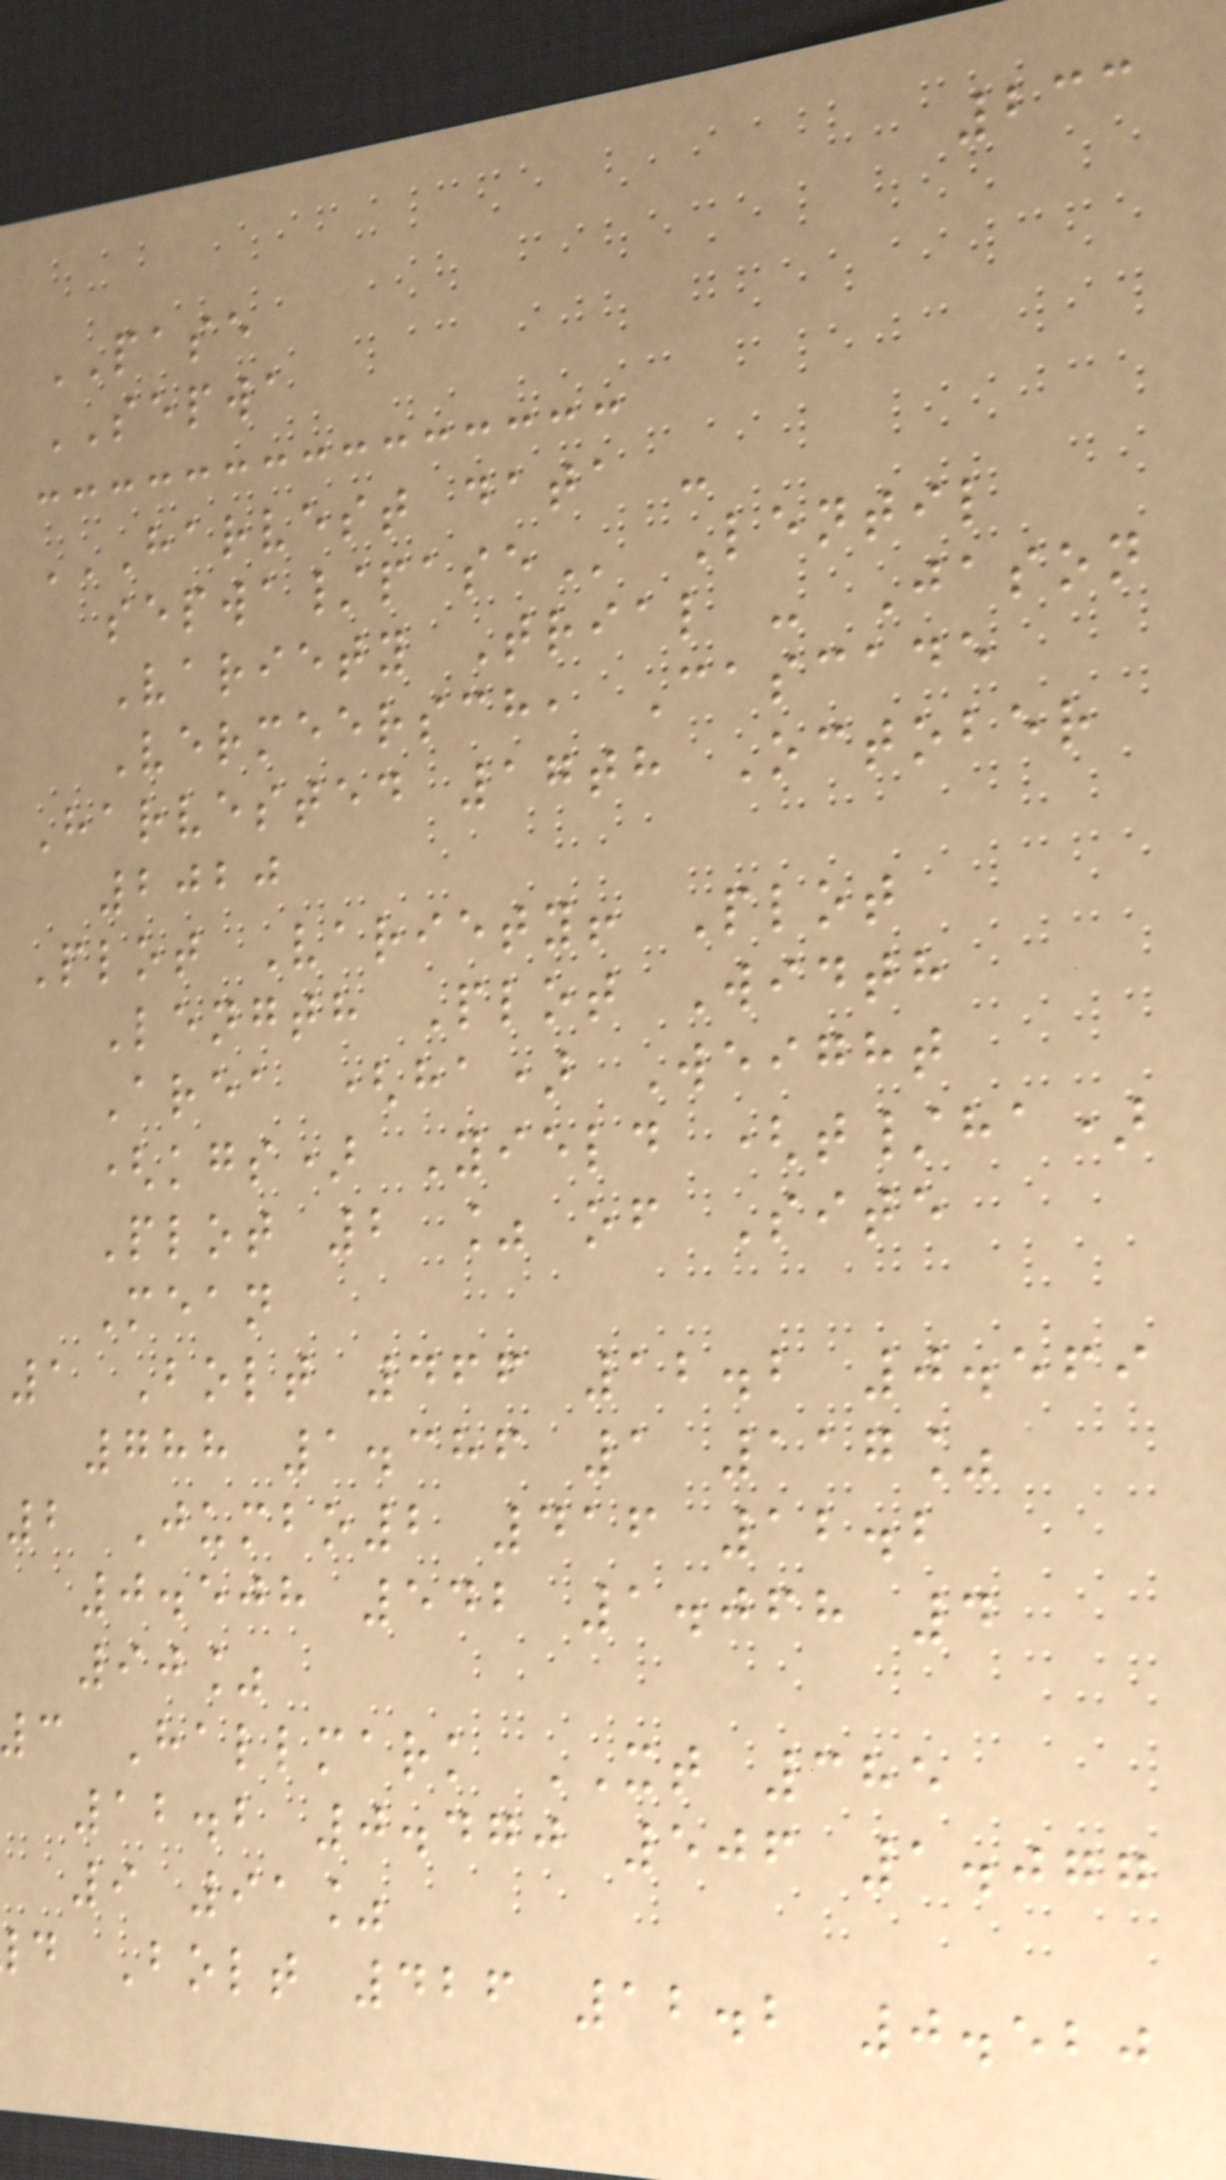233
PASE
SEPWA
HARVEST DATA -
Lentil
Variety Trial - Jason
Vermeersch, Cascade
Harvested 17th October
2020
Plot Variety! Plot
Length Plot Width
Area (ha) Weight
(kgs) Yield (t/ha)
Plot 2 % of Site
Mean
1 Bolt 466 12.2 0.569
788 1.386 1 117%
2 Jumbo2 416 12.2
0.508 542 1.068 4
90%
c Hallmark XT 385
12.2 0.470 506 1.077
9 91%
d Bolt 426 12.2 0.520
